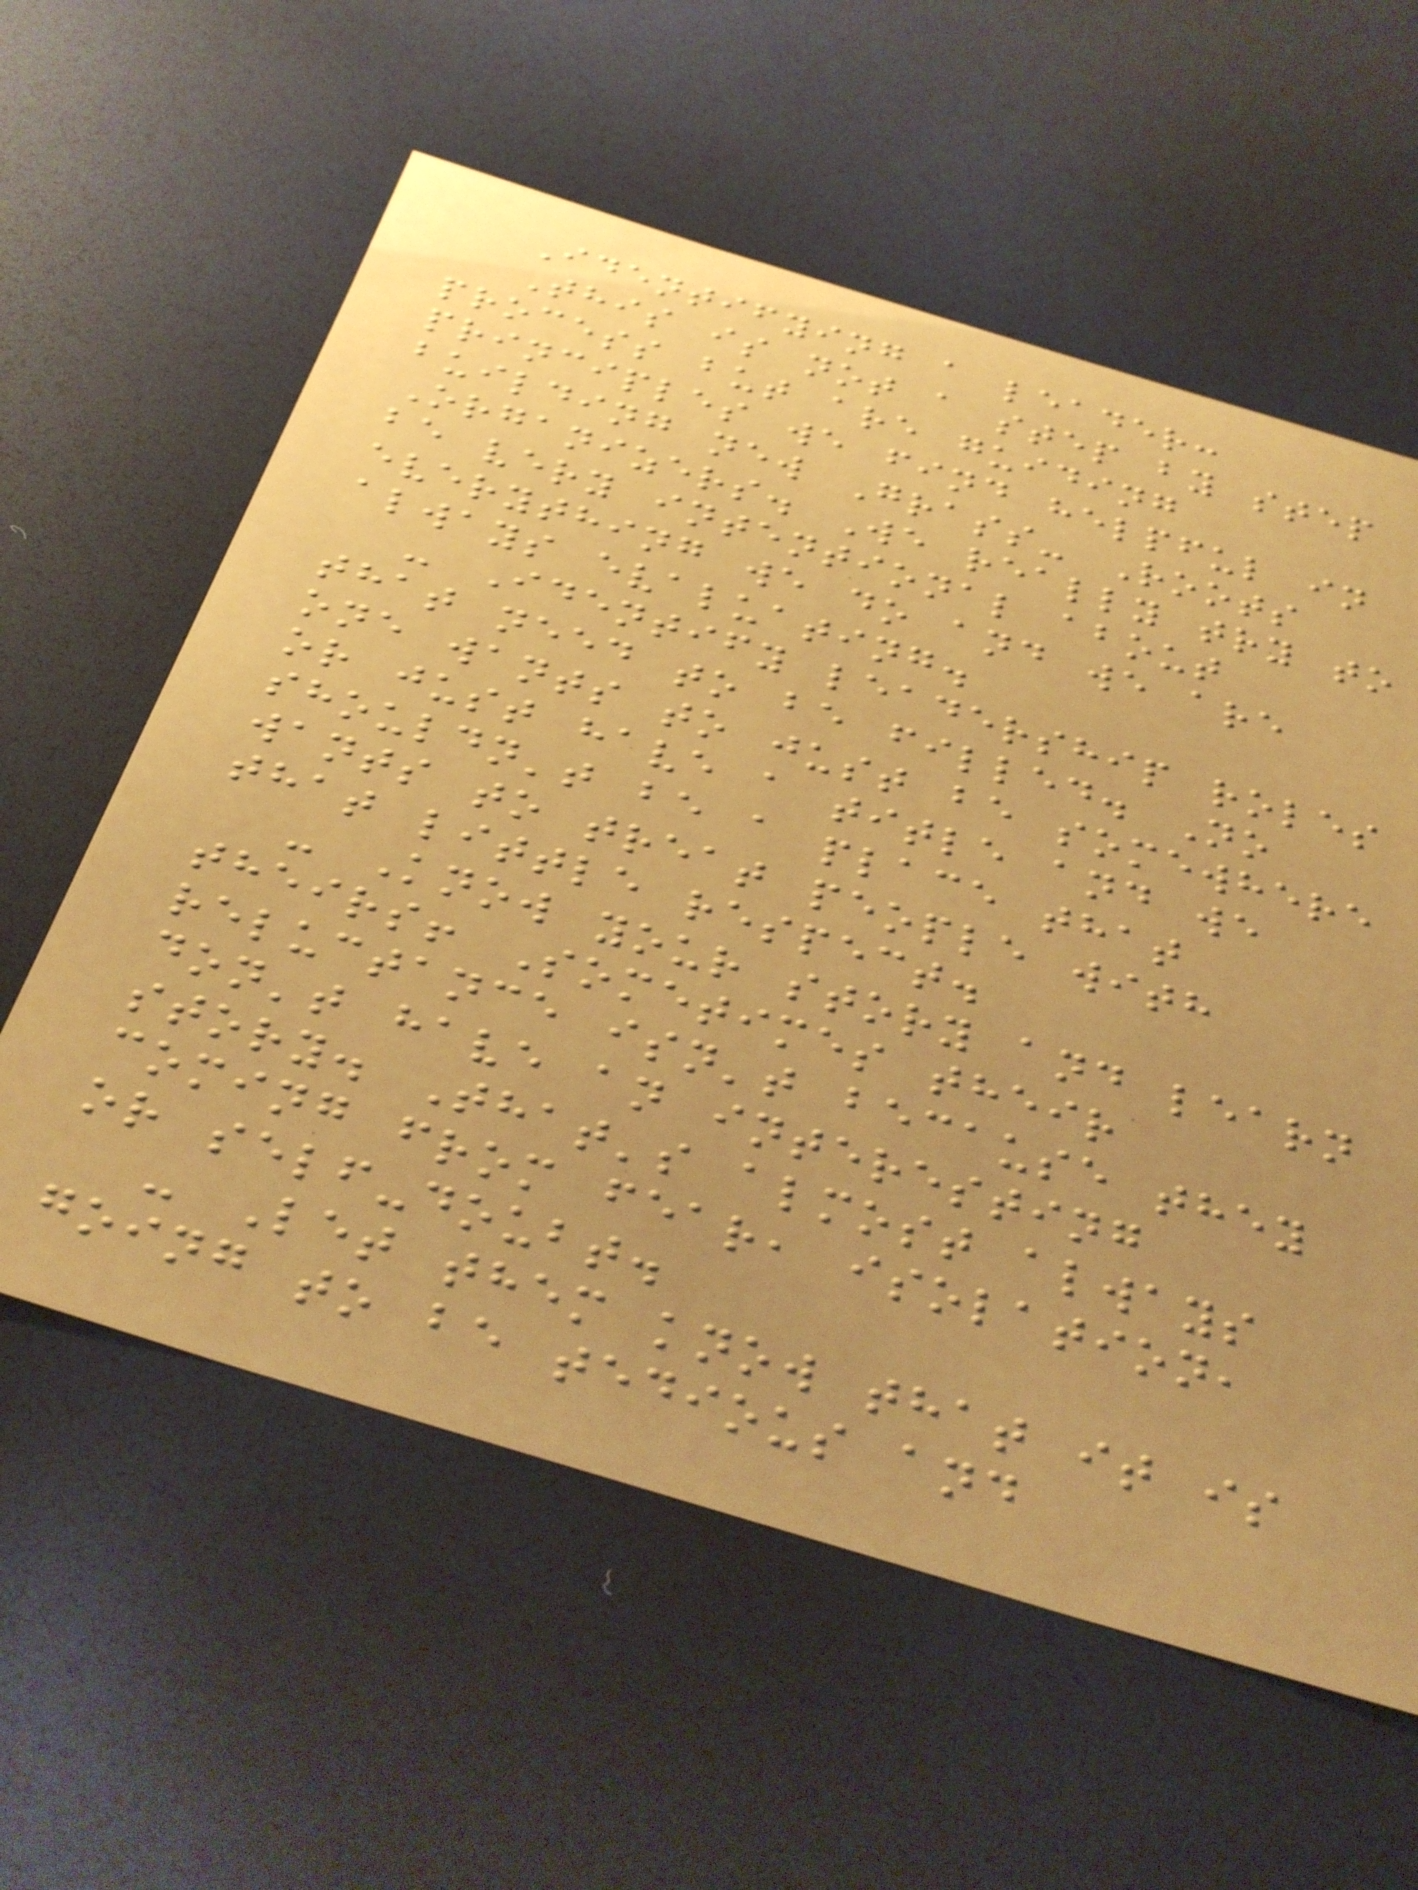Identifying a leader:
This is not a step by step
process but are guiding
principles we find helpful in
building new Grass- Roots
Organizers. We really try to
be very intentional about
everything we do and we are
always evaluating.
- Identify leadership roles
that need to be filled. No
one wants to just be somewhere
or just have a title and we
shouldn't be a place that
wants to treat people with
that little respect.
- Know your story and learn
theirs! Sometimes their
reluctance isn't because they
don't have an interesting
story. That's almost always
coming from fear, isolation,
or self-doubt.
- Let them know that it is
going to be tedious and
